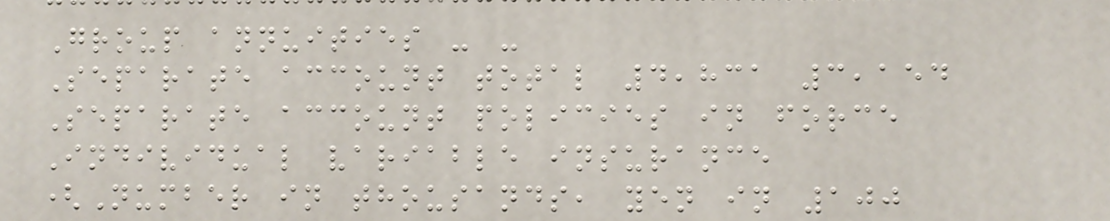Group annuities - -
Separate account total 4,831 3,154
Separate account policies in force
Individual variable insurance
(Number in thousands, yen in 100
